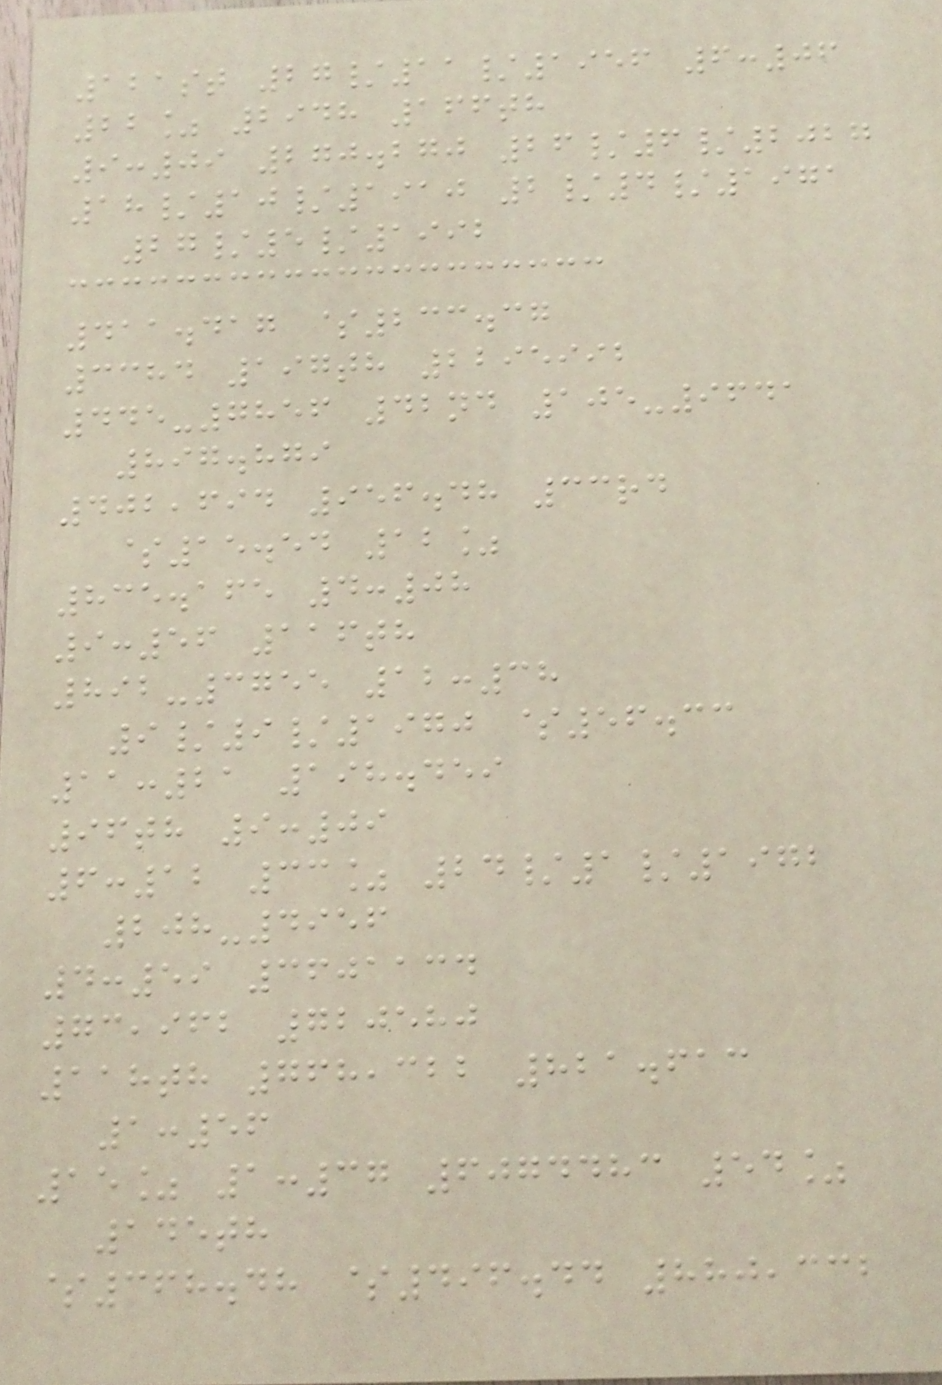121st 27/11/1956 6:06
22% 2948 166th
9:09 270.270 26/6/2027
18/10/1910 2/4/1971
27/5/1992
411.417 $233.37
3384 197th 2295992
445-7856 42nd 105-9641
897.879
402,694 956.48 33rd
$15.54 12%
835.165 4:08
9:56 116th
892-3755 12:38
9/9/1970 $56.33
11:21 198.459
96th 9:09
6:12 33% 24/1/1972
208-4956
4:59 3601134
73,962 720580
118th 768,322 821.613
1:56
15% 1:37 6074483 54%
145th
$368.48 $496.44 880,332
